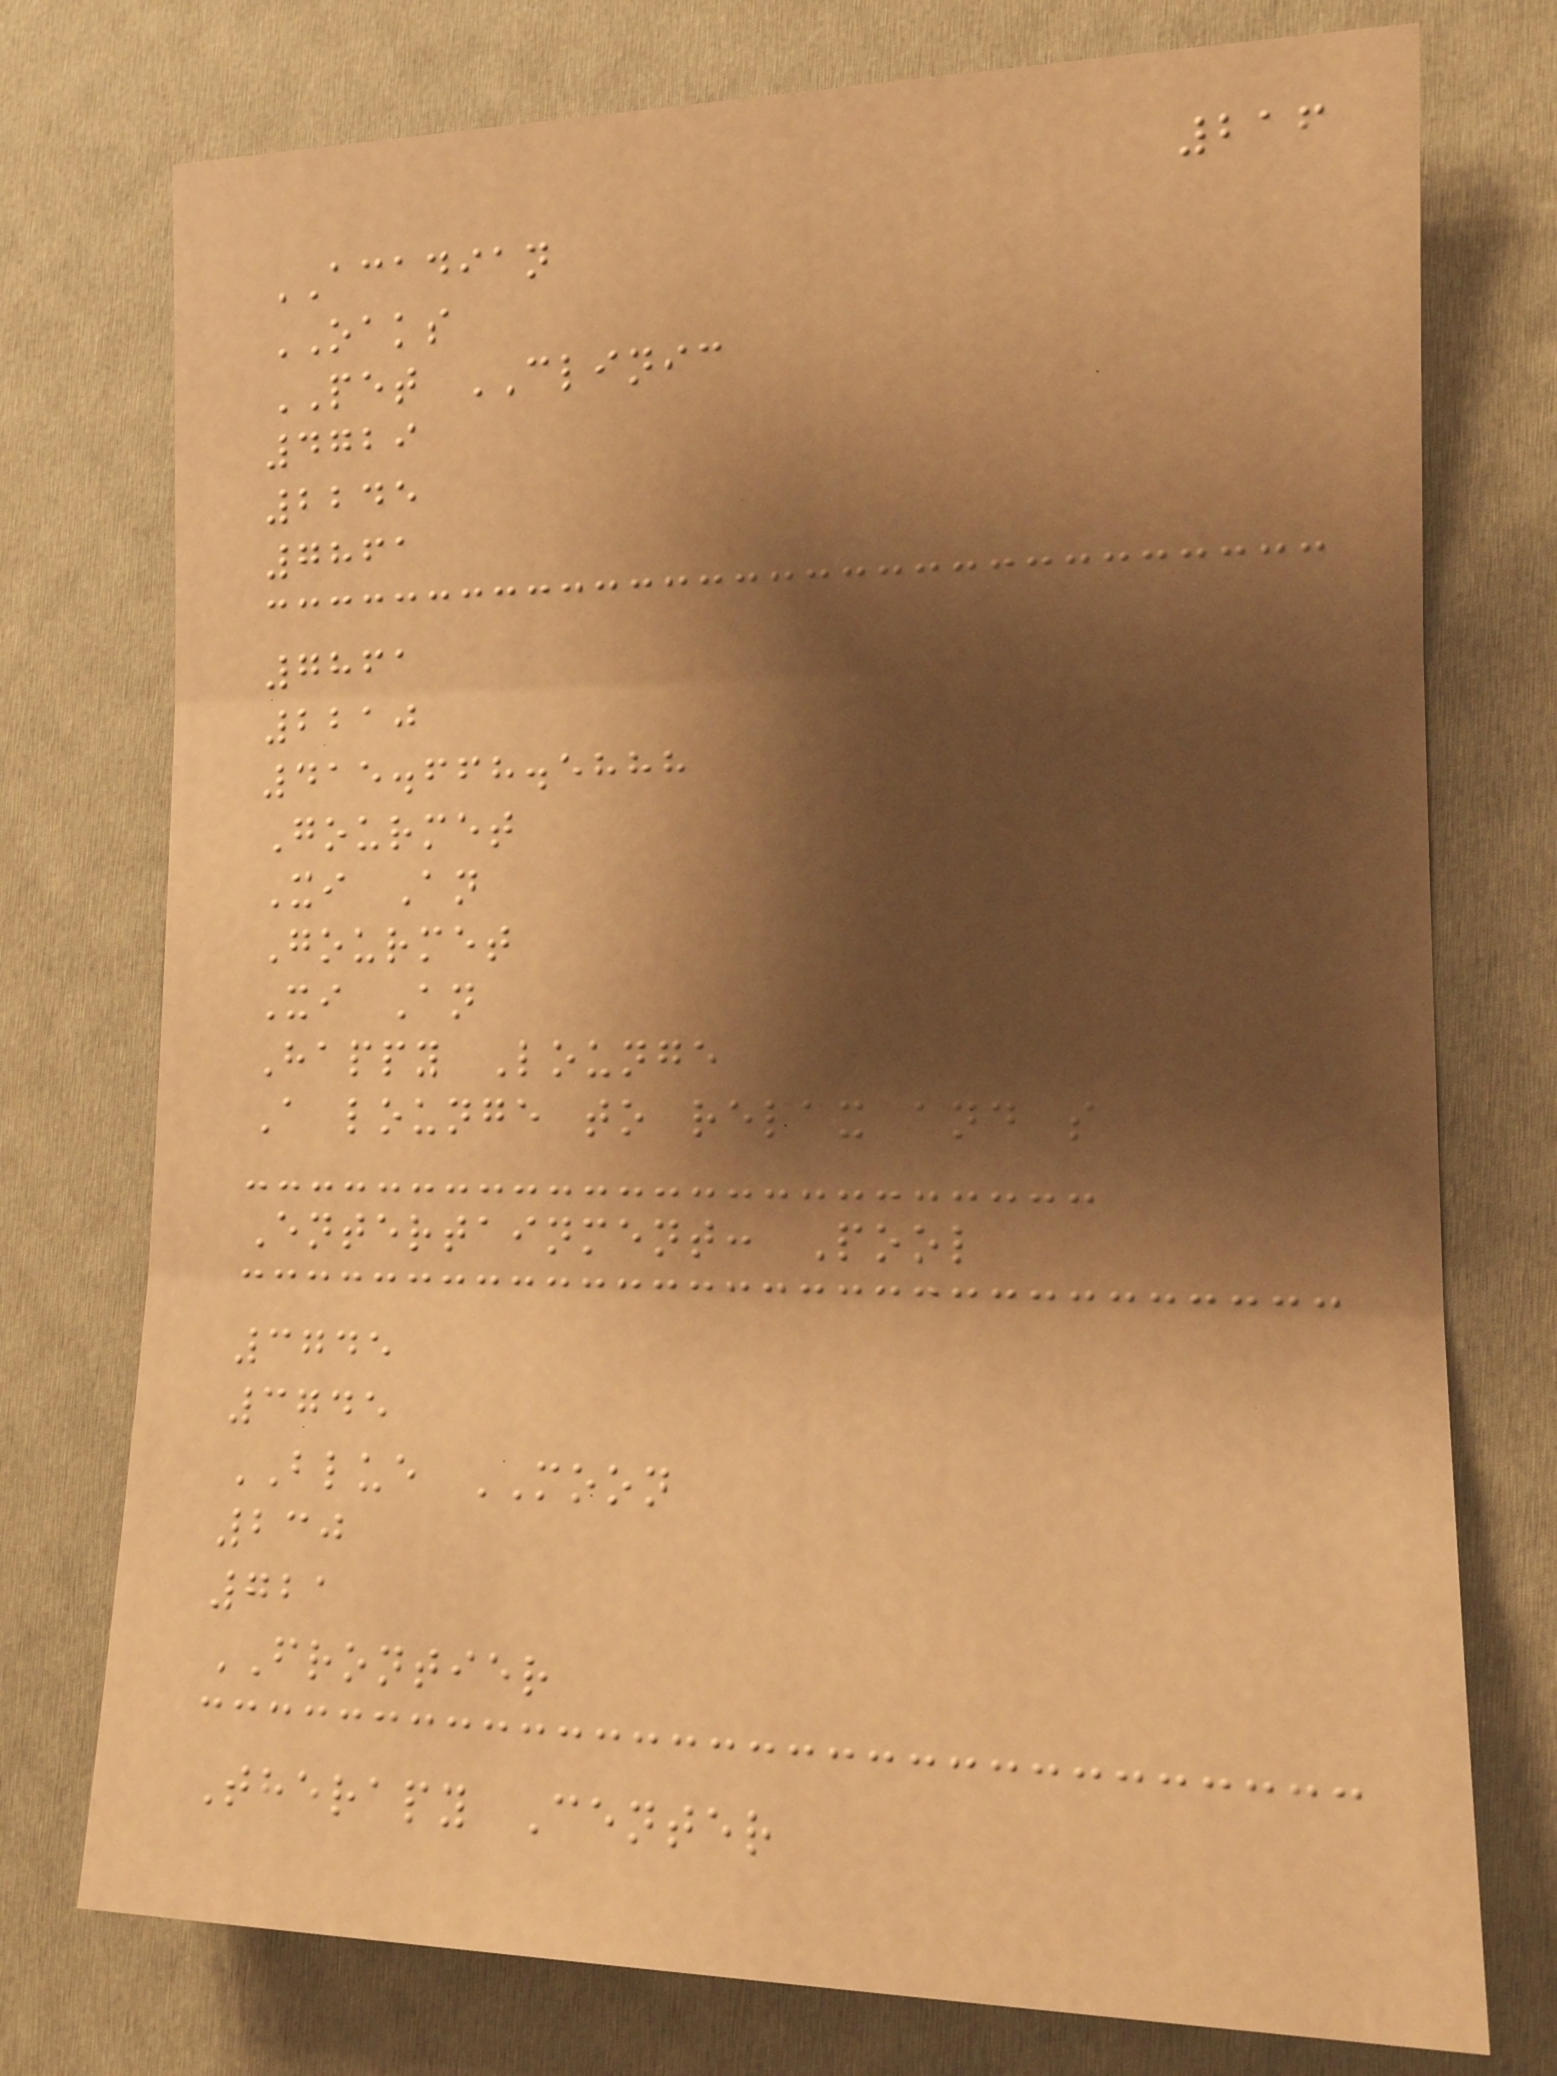216
ACADIAN
OAKS
PET CLINIC
4729
2245
7861
7861
2210
415.668.5888
Gourmet
Xi An
Gourmet
Xi An
Happy Lounge
A lounge to relax and s
Entertainment: Pool
3745
3745
BLUE MOON
230
721
FRONTIER
Therapy Center
